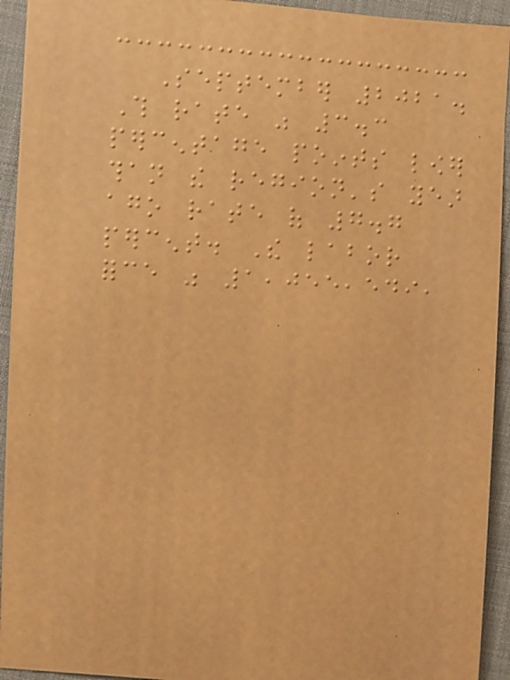September 2021.
This rate was 3.3
percentage points lower
than the region's year
ago rate of 7.7
percent. The labor
force was 1,055,549,
